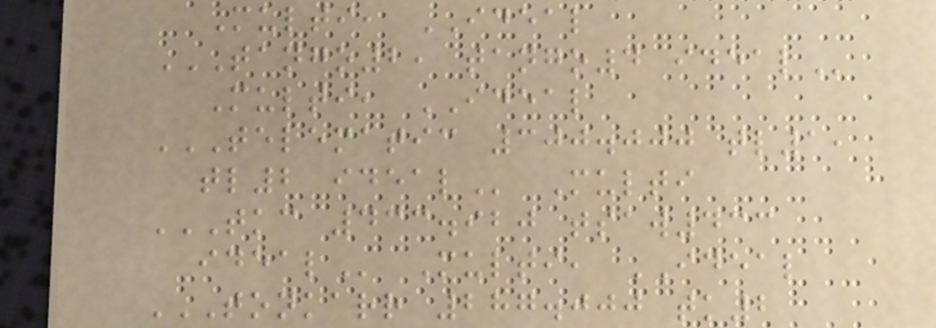Multi, IDEAL
TANGO2, TANGO4 IDEAL
Multi, IDEAL
TELEMATIC 300.000 TL1,
TL2 IDEAL Multi
TKC 433.920 TSAW433
IDEAL Multi, IDEAL
TONKARR 287.000 TK2
